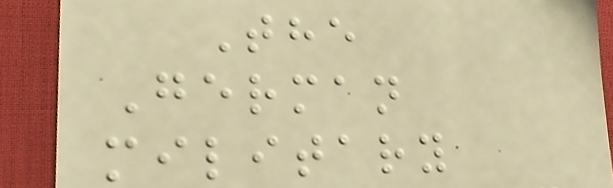The
German
military
